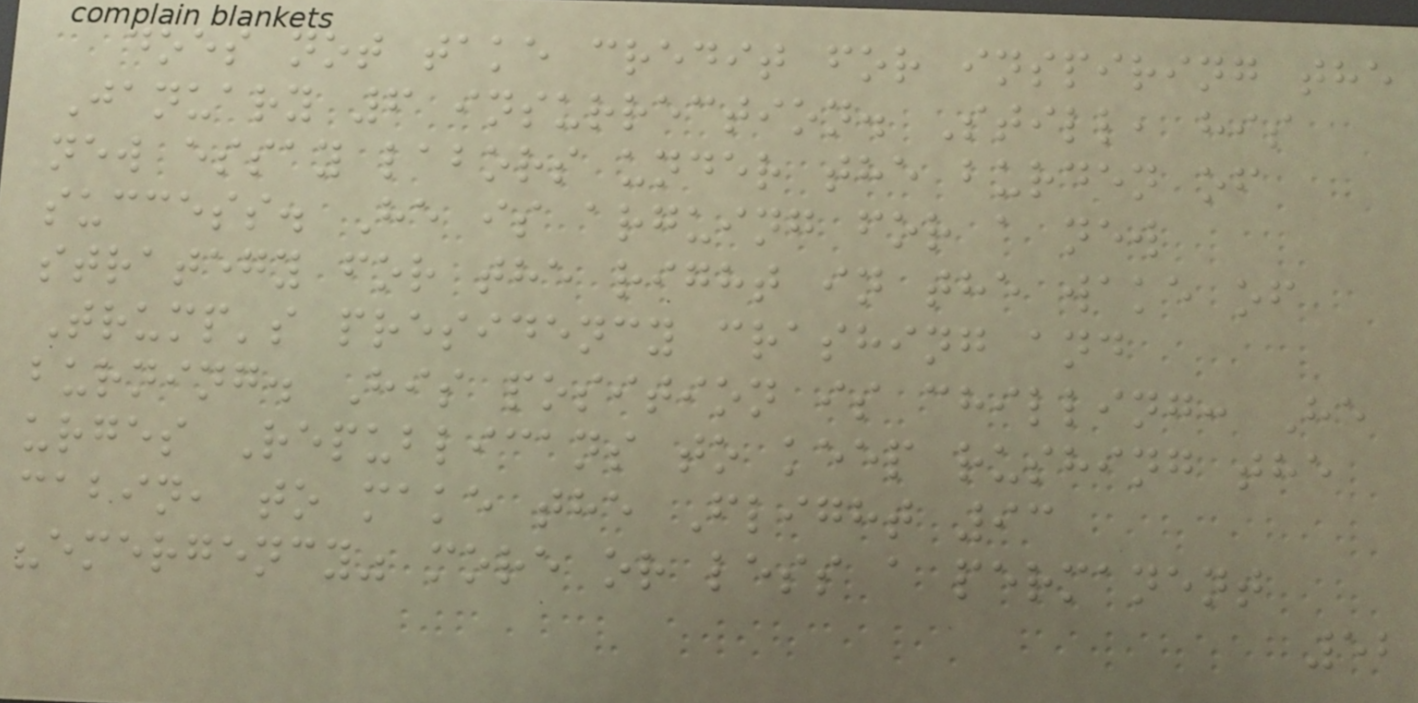does not take credit for inspiring the
January 6 insurrection. Still, his
new essay labors under the burden of
success. He is arguing for a new
strategy for the right in the wake of
Trump's presidency crashing and
burning. His position is chilling: He
urges Republicans to keep rushing the
cabin, to make the Flight 93
"emergency" more or less a permanent
52
